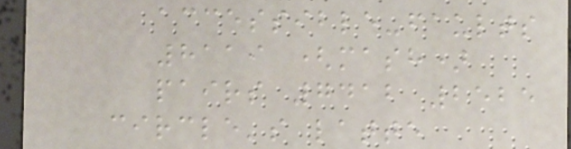accessible-faults
8119 (mash)
pairs 7412 2525
circle's latte
